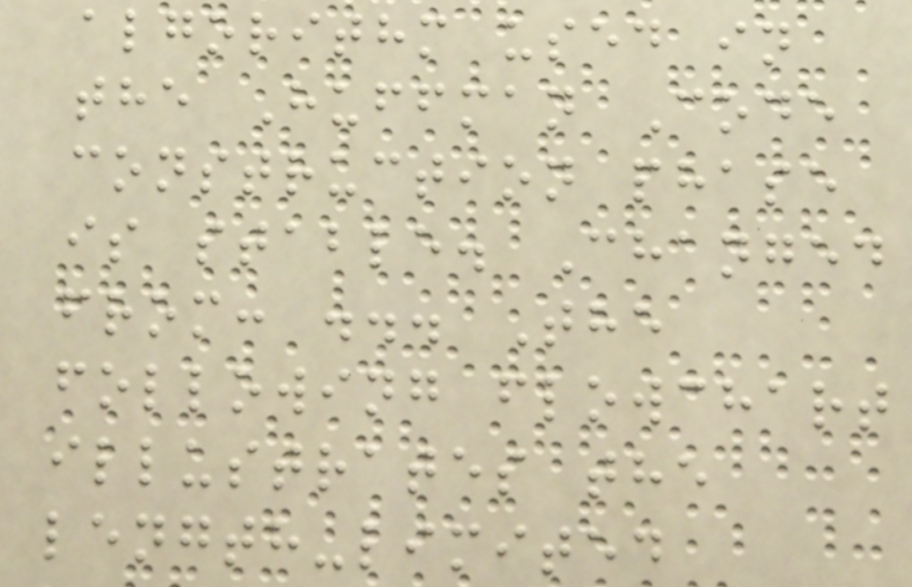algorithm used in
the Huffman Code
construction phase
is stable. Changed
from: ... The
following flowchart
illustrates the
length-limited
